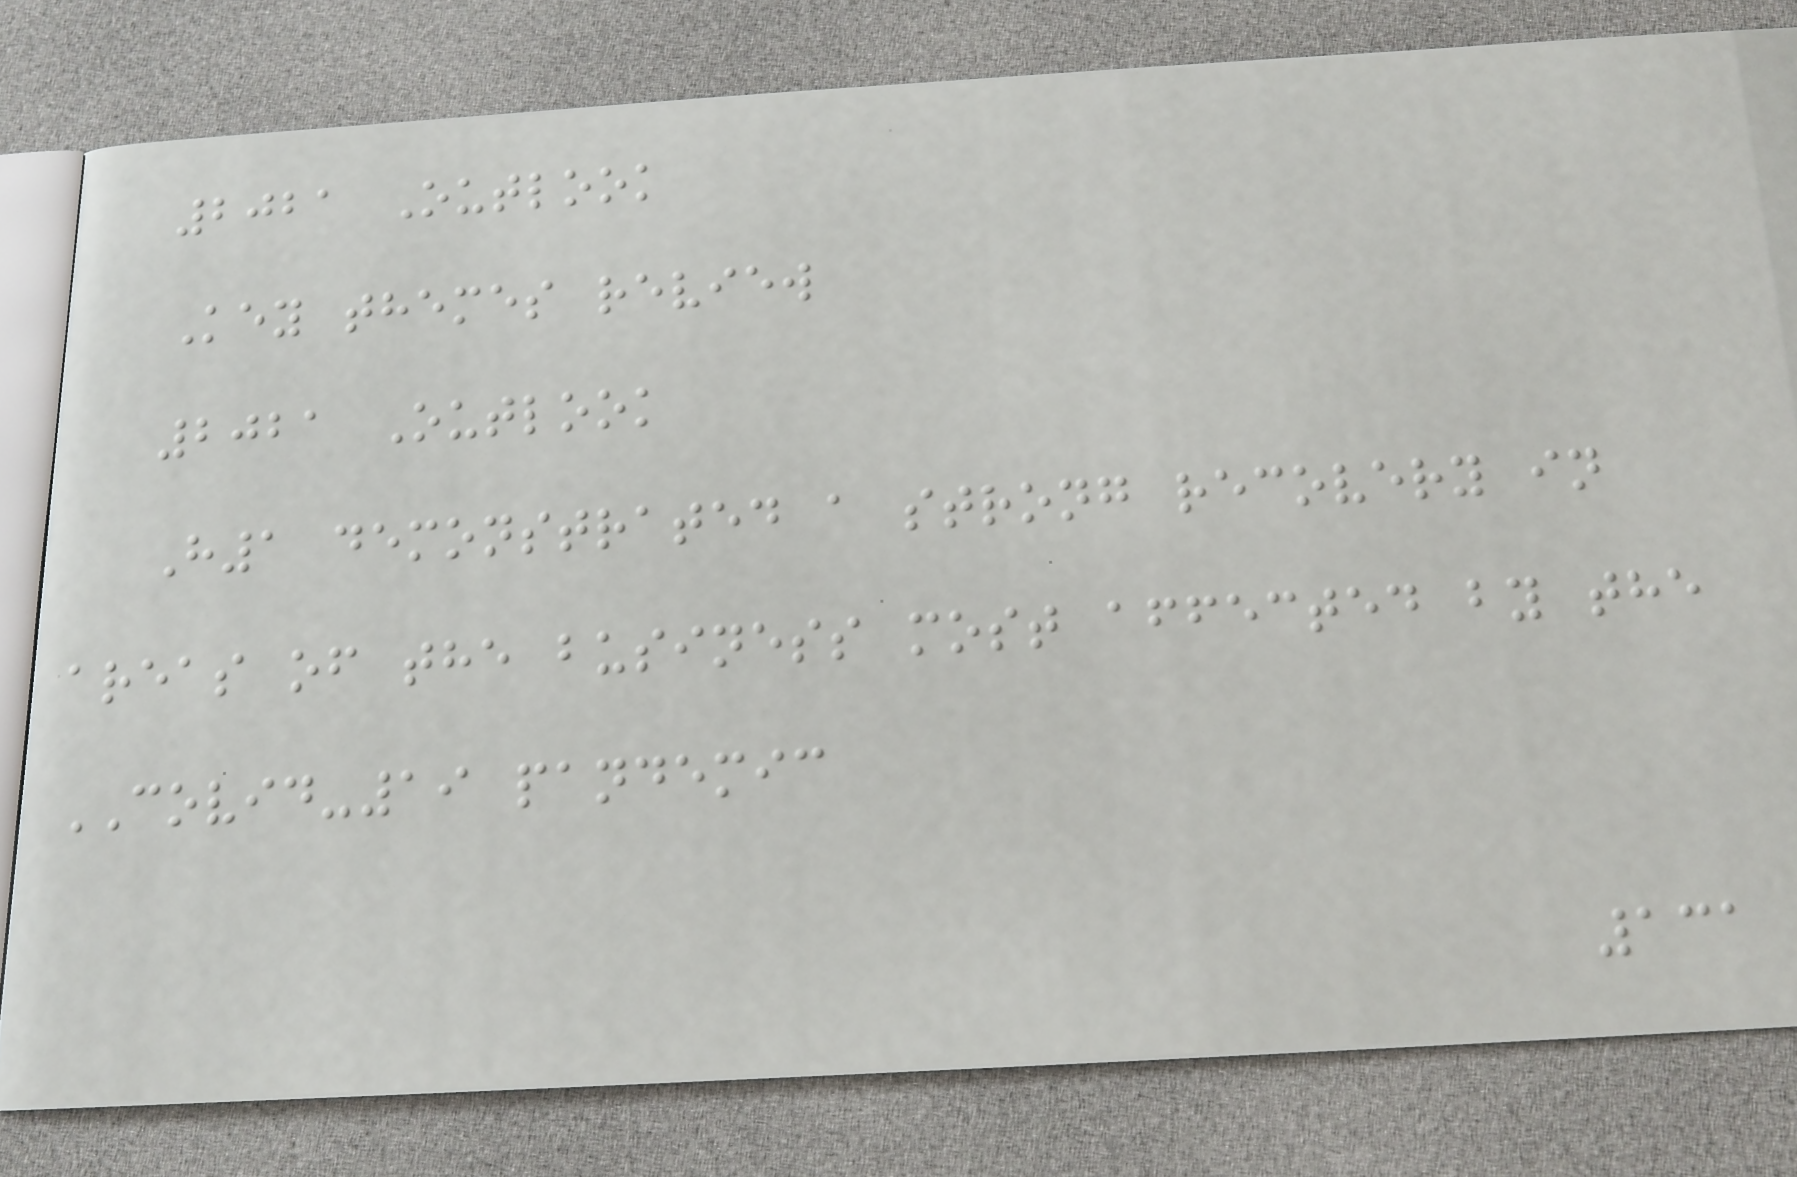2021 Outlook
Key themes review
2021 Outlook
H1 demonstrated a strong recovery in
areas of the business most affected by the
COVID-19 pandemic
131
